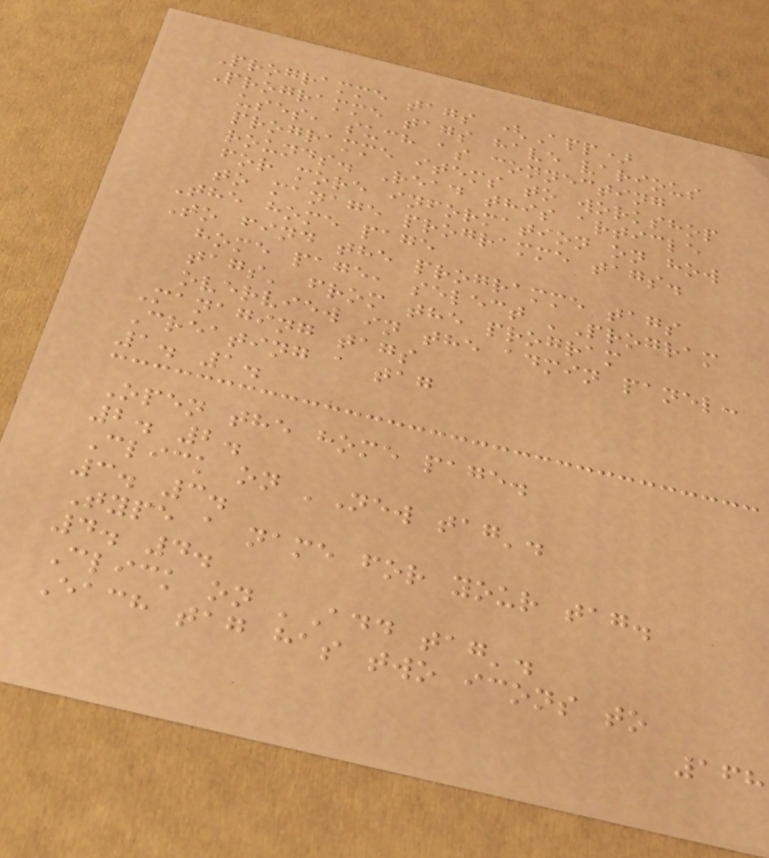Programme tags (App)
Programme tags have various
uses, such as connecting
programme items to workshop
rounds. Read this article
for more information on how
to manage programme tags.
The home page
To find the programme tags
home page, select 'Program
tags' from the program
overview in the admin panel:
Managing tags
Creating a tag
1. 1.
Open the home page.
2. 2.
Click on 'New tag'.
3. 3.
Type a name for your tag.
4. 4.
Click on 'Add tag'.
Each tag has two icons to
168
